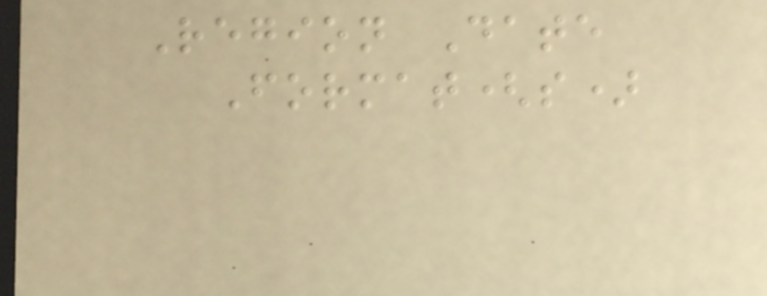Region Date
Format(s)
